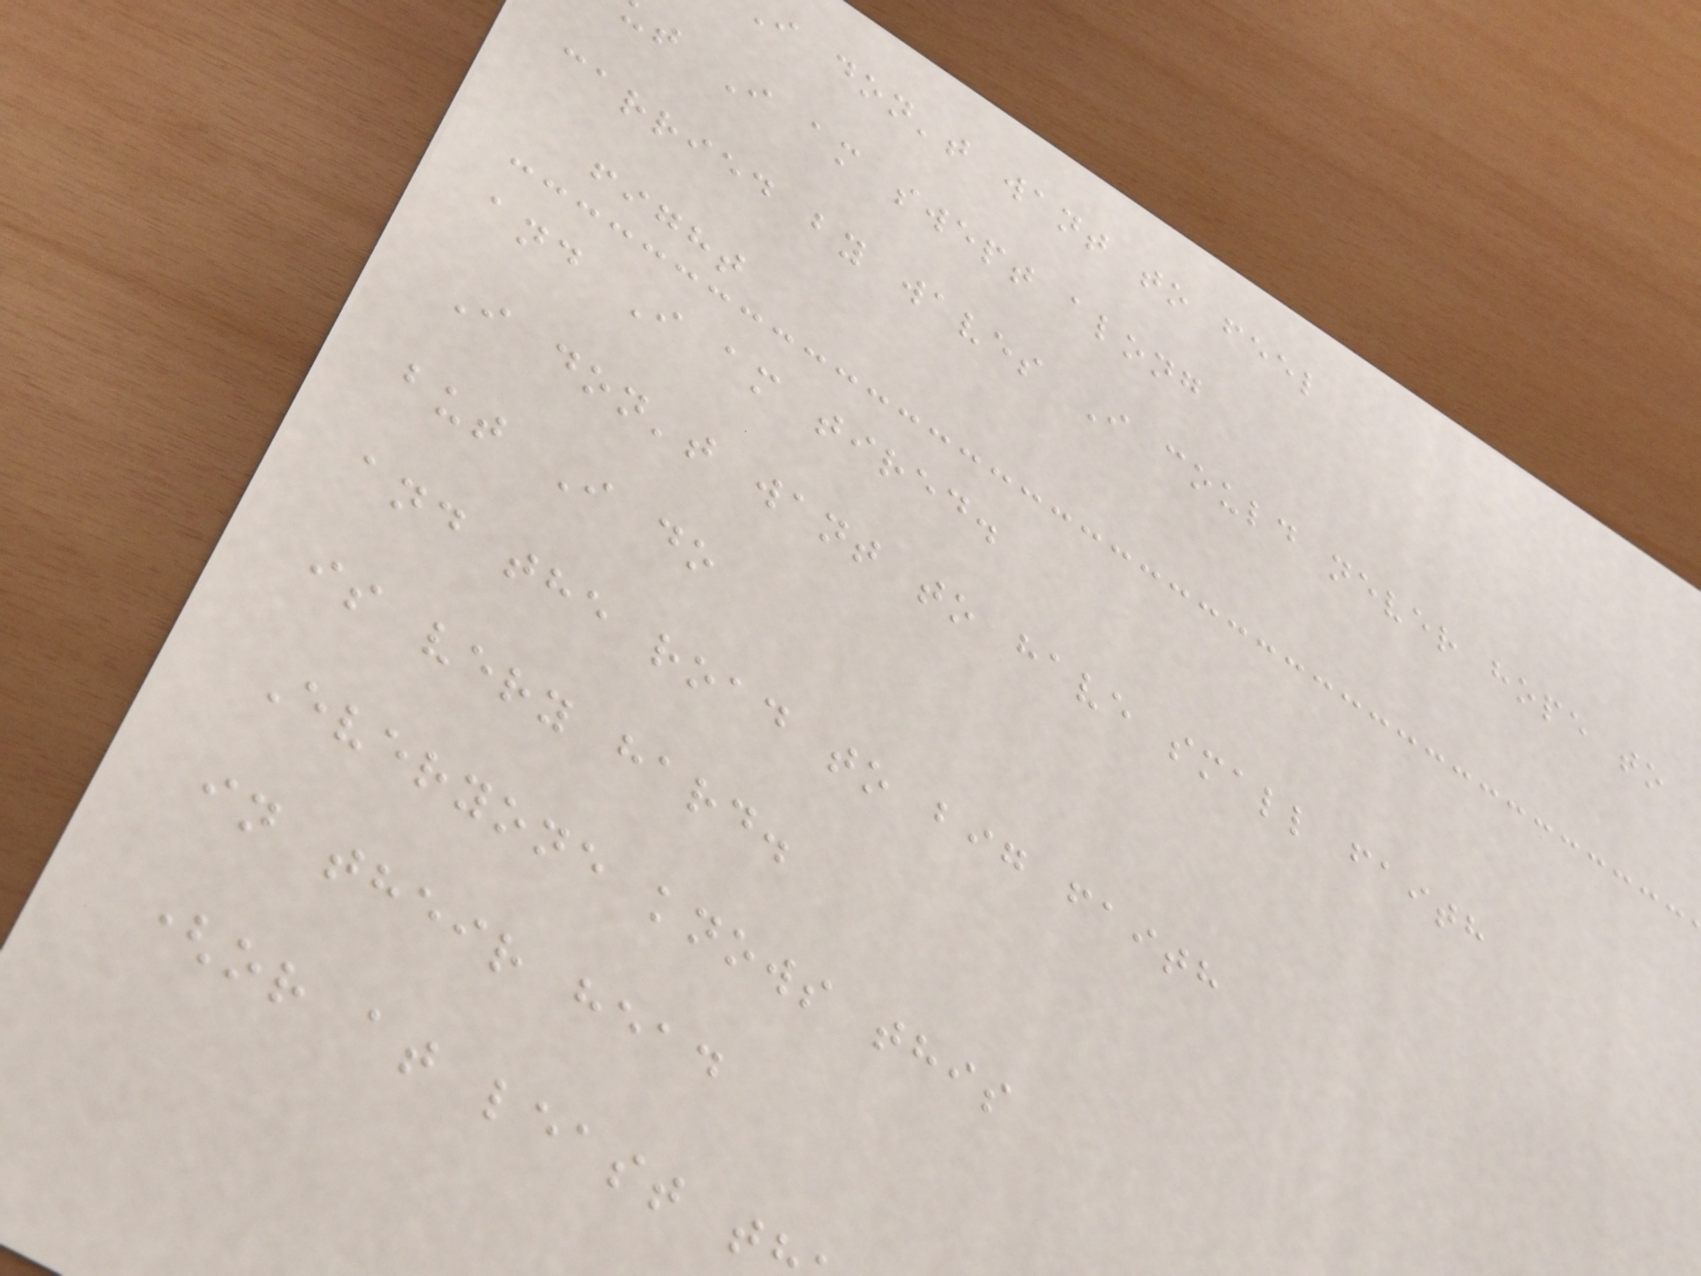i don't want to feel
t I am swept along
carried by waves I could never hope to
fight
and I am tired.
I don't want to have small faith
but I do
and the road to big faith
is very hard.
Everyone knows this
in their head
(or at least t
